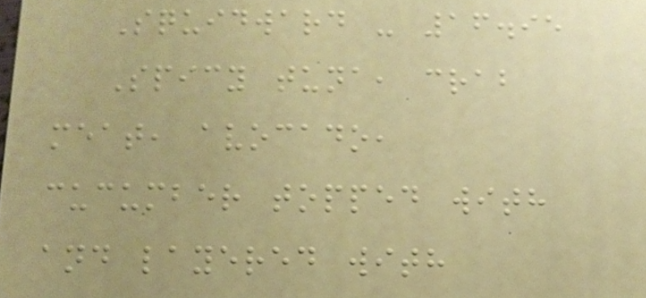Squidward - 16.95
Spicy tuna, crab
meat, avocado,
cucumber topped with
and layered with
